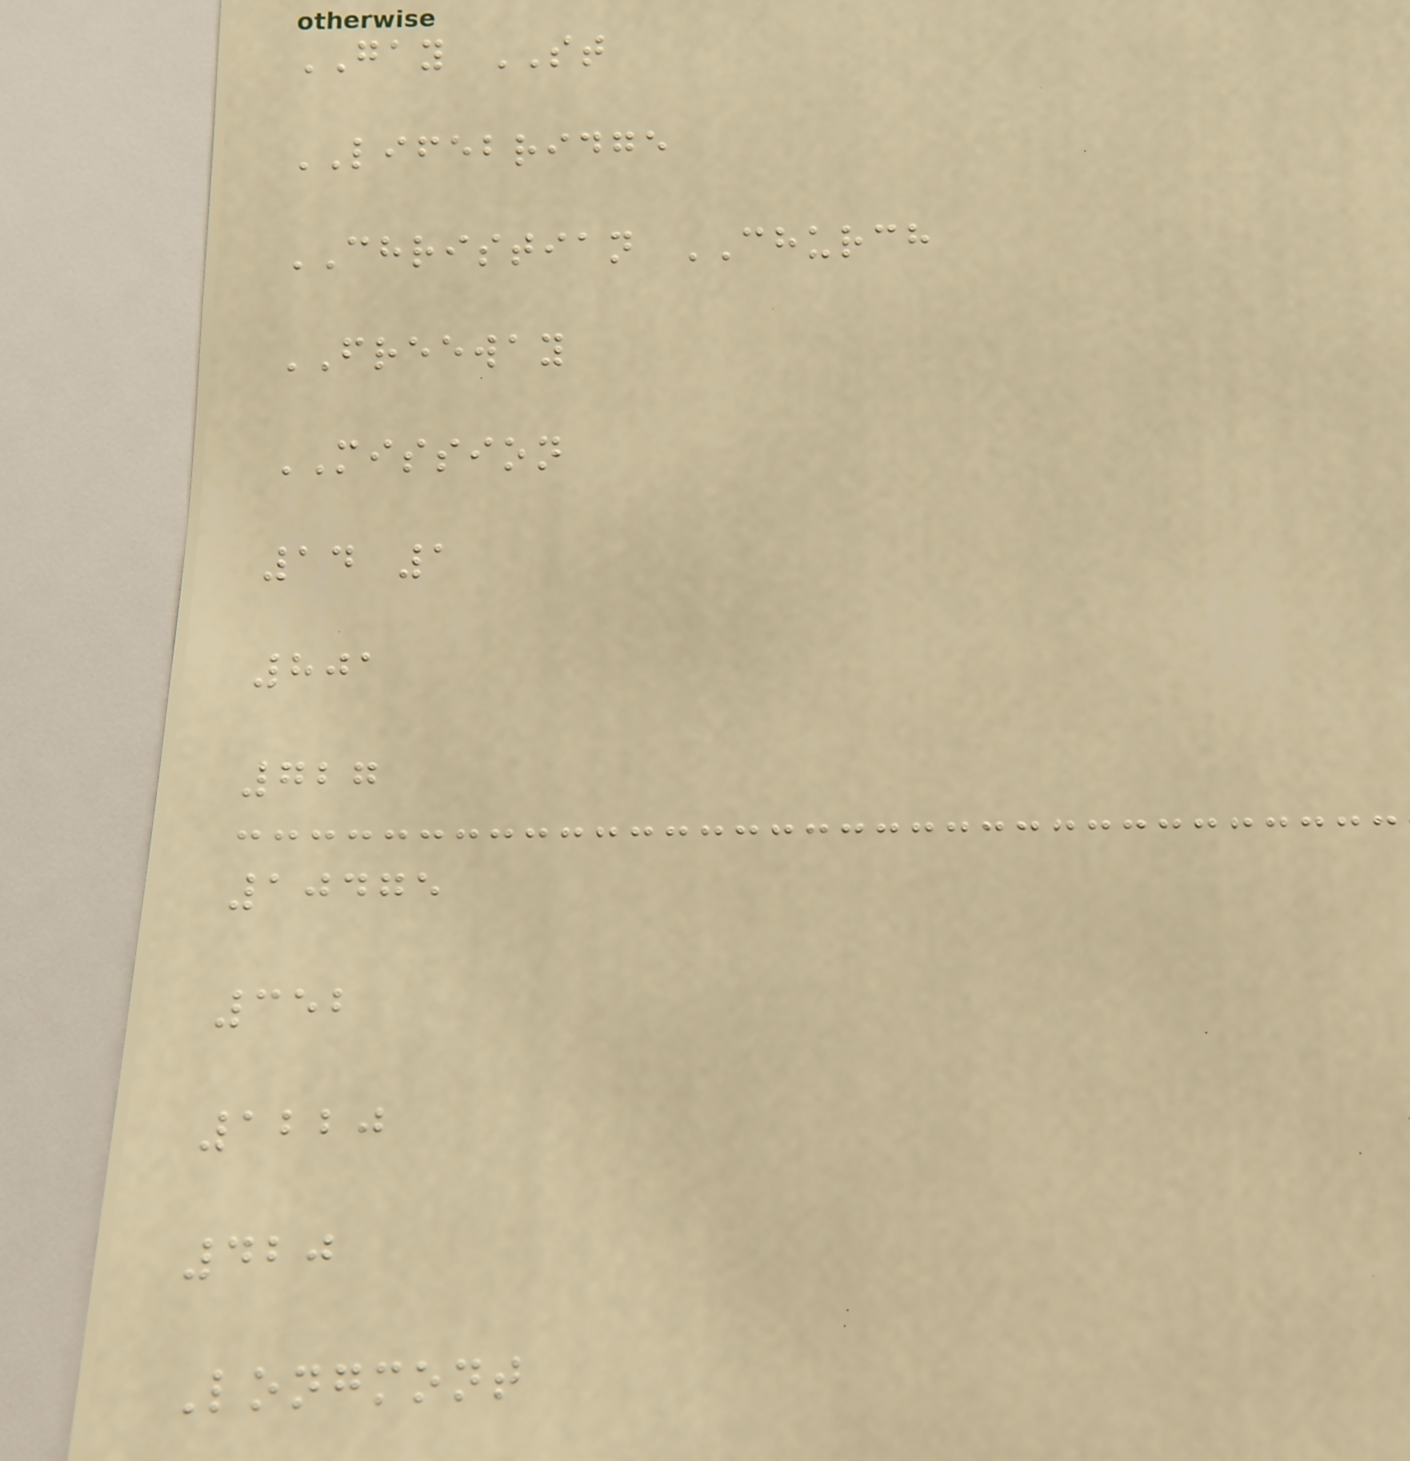GAY ST
LIFEBRIDGE
CHRISTIAN CHURCH
FREEWAY
MISSION
14 1
801
727
10475
352
1220
420
Longmont
